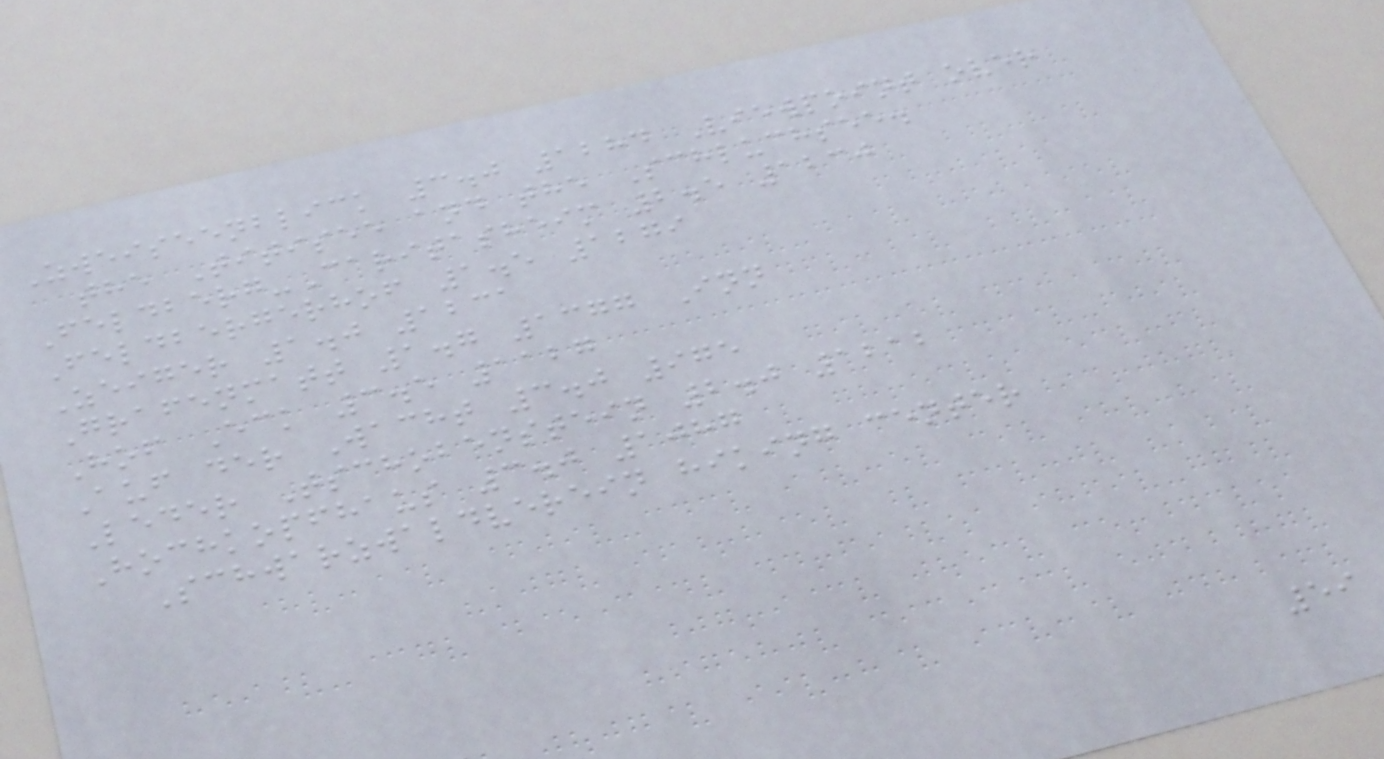Zweiseenblick 3.0 1284 Viewpoint over
the Titisee and the Schluchsee.
Feldberg-Caritasheim 2.5 1230
Feldbergerhof 1.5 1279
Zeiger 1.0 1231
Grafenmatt 1.7 1377 Inn
Hof Eck 3.5 1127
Auf der Wacht 3.0 975
Leder Tschobenstein 2.0 1212
Hochkopfhaus 3.0 1087
Schwarzwaldverein hiking center
59
